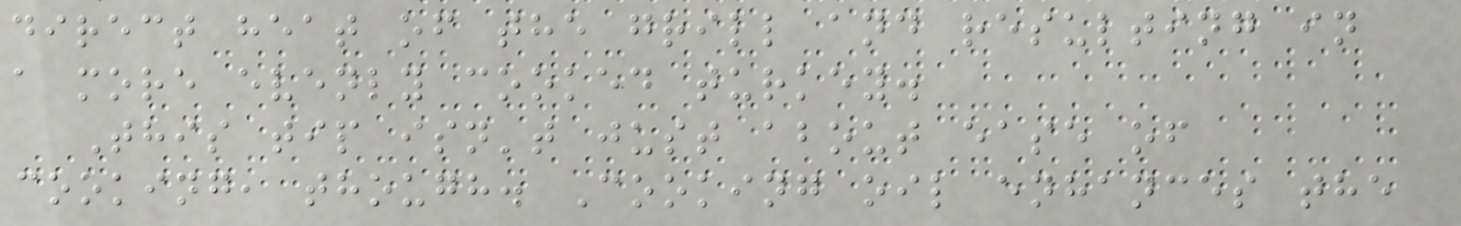direct heat of the grill and resulting in
a more evenly cooked turkey.
This tip isn't just about ease of
cooking, though. Cooking oil enhances the
